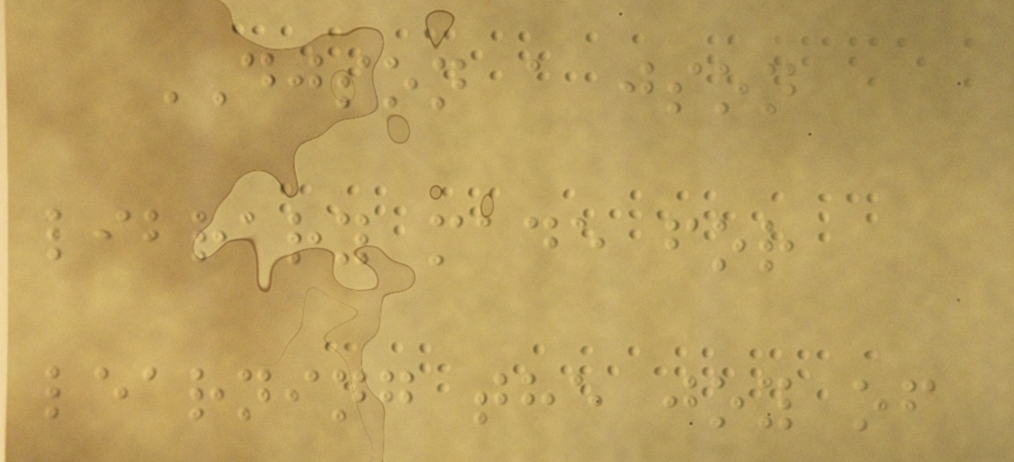DJSON a json
library made for
learning the joy of
